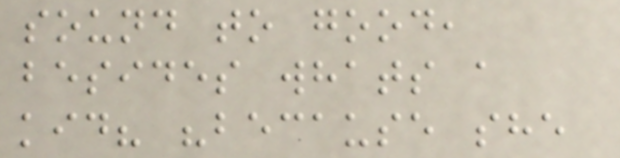sound to good,
besides whats a
kid? "because she
